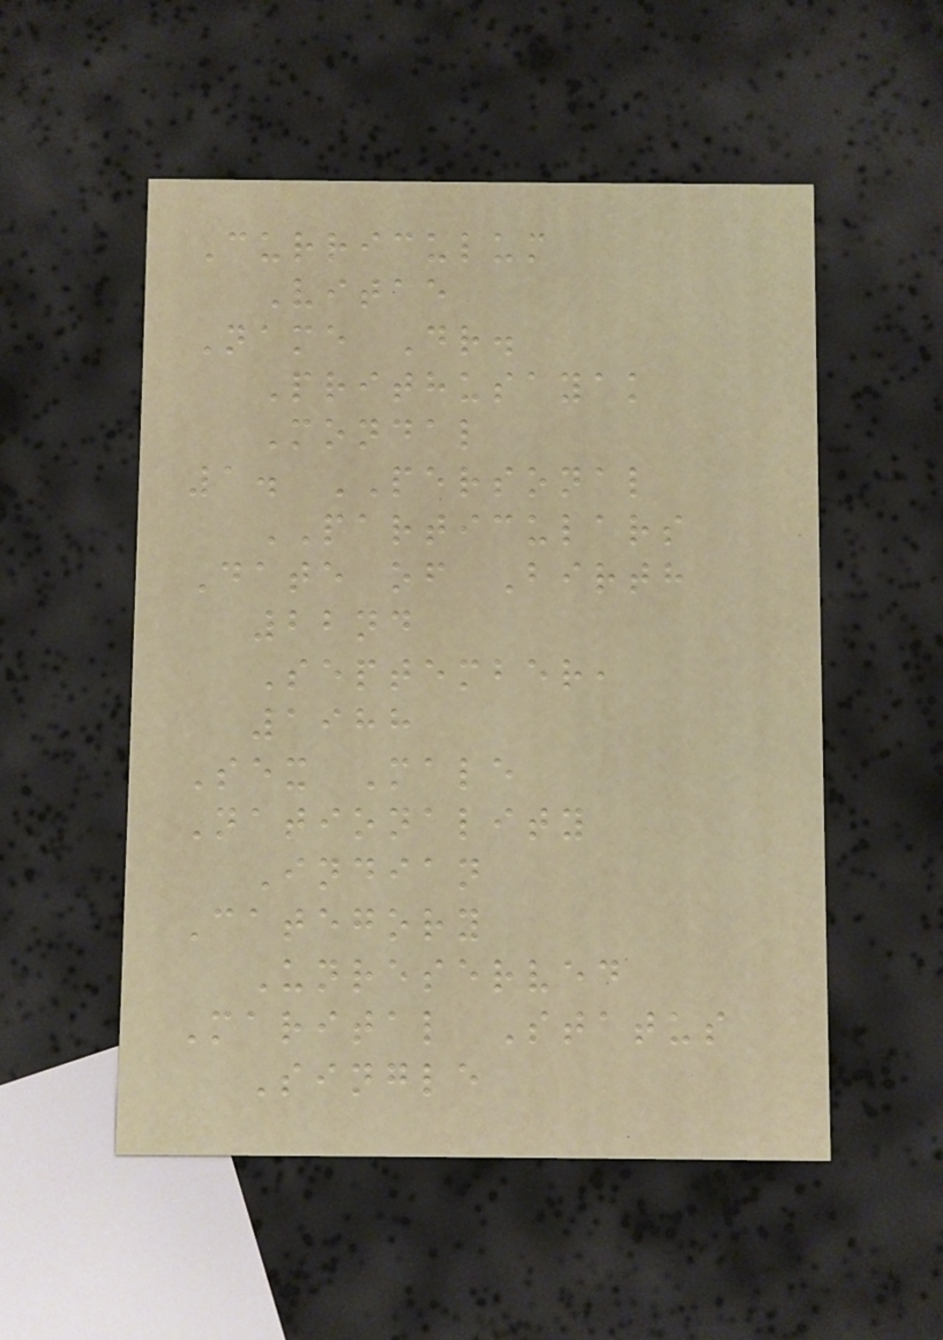Curriculum
Vitae
Name Dr.
Prithusayak
Mondal
1. PERSONAL
PARTICULARS
Date of Birth
22nd
September,
1988
Sex Male
Nationality
Indian
Category
Unreserved
Marital Status
Single
